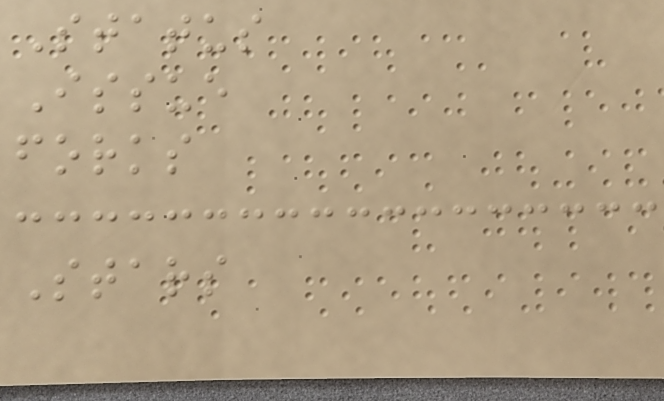Status
Issue
forks
Stars
